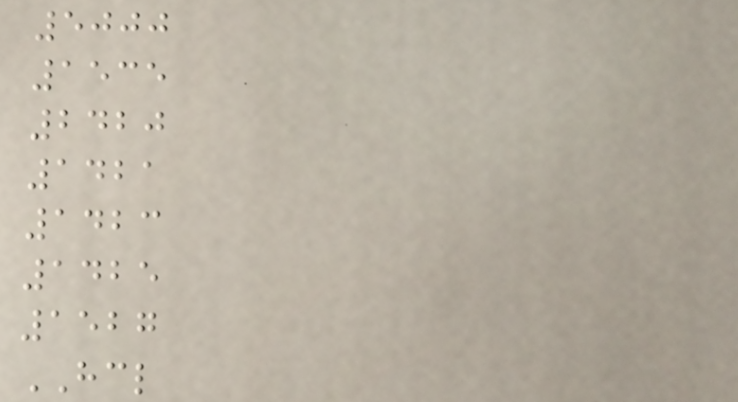5000
1535
2420
1421
1423
1425
1527
HCL
